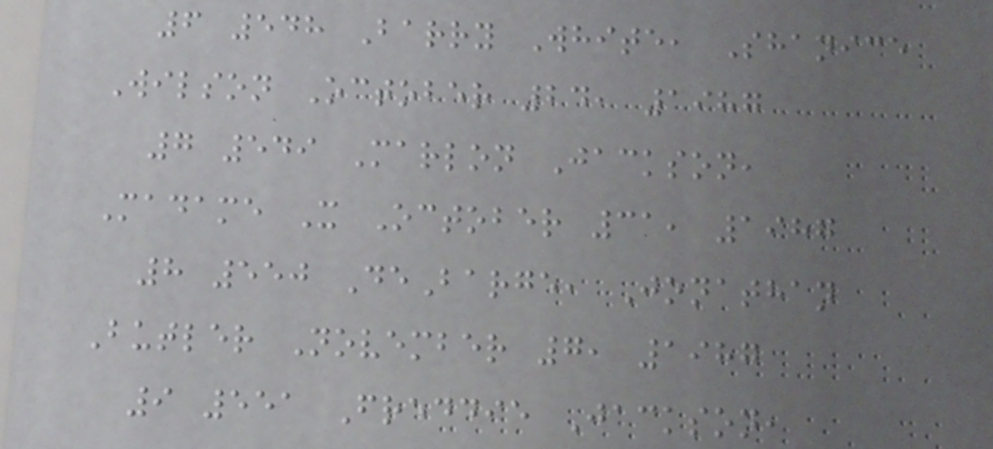6 548 Barry White, Shanice
Wilson October 24, 1987
7 549 Marlon Jackson,
Madame X October 31, 1987
8 550 DeBarge, Jonathan
Butler November 7, 1987
9 551 Freddie Jackson,
